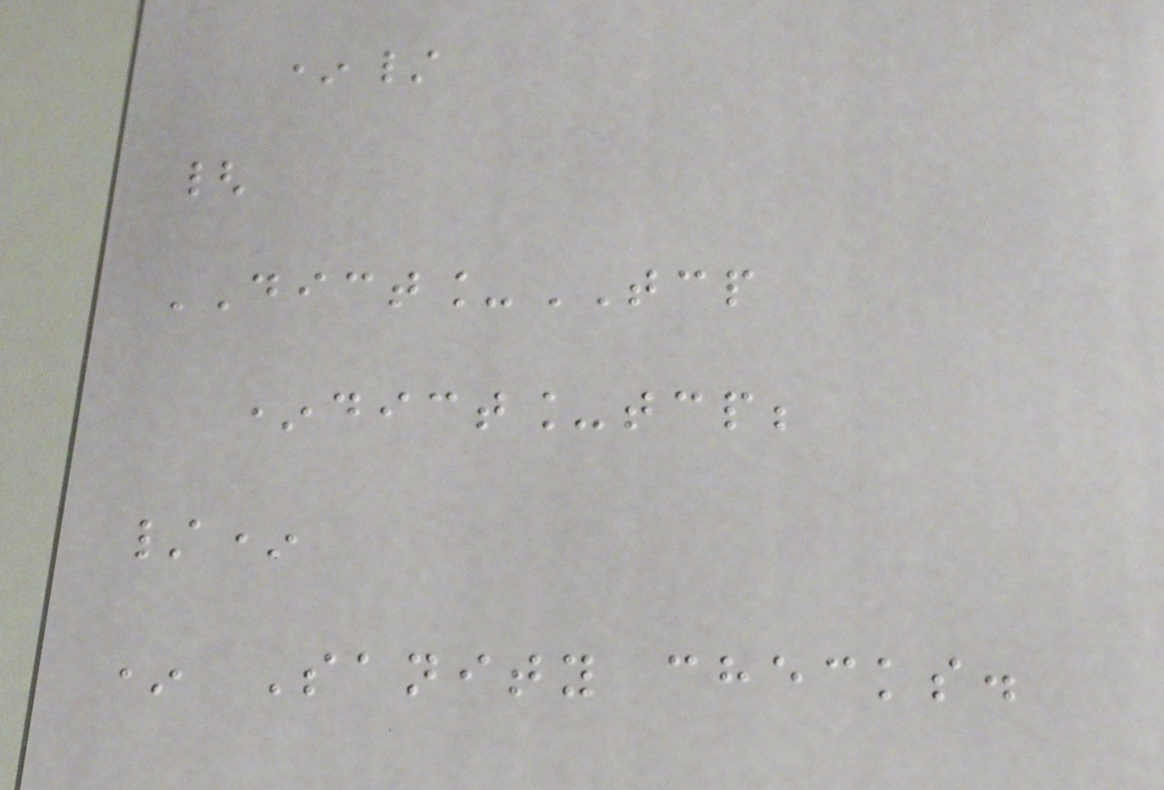*/
{
DICT_TCP
*dict_tcp;
/*
* Sanity checks.
